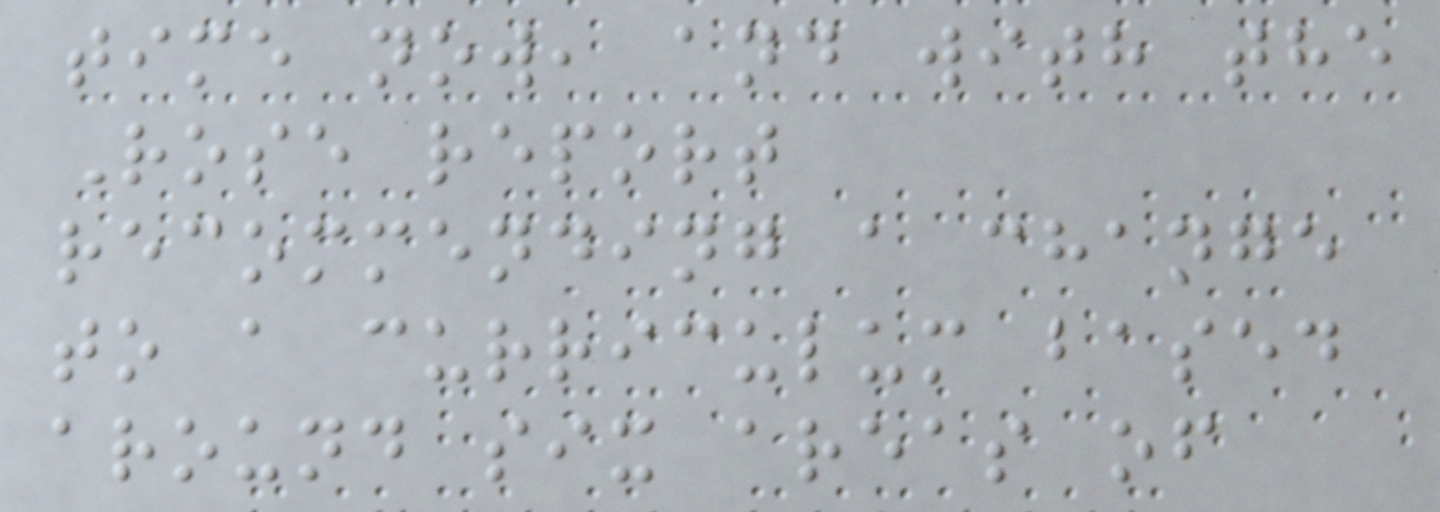time now, and with the
Rose report
recommending a change
to a curriculum based
around six areas of
